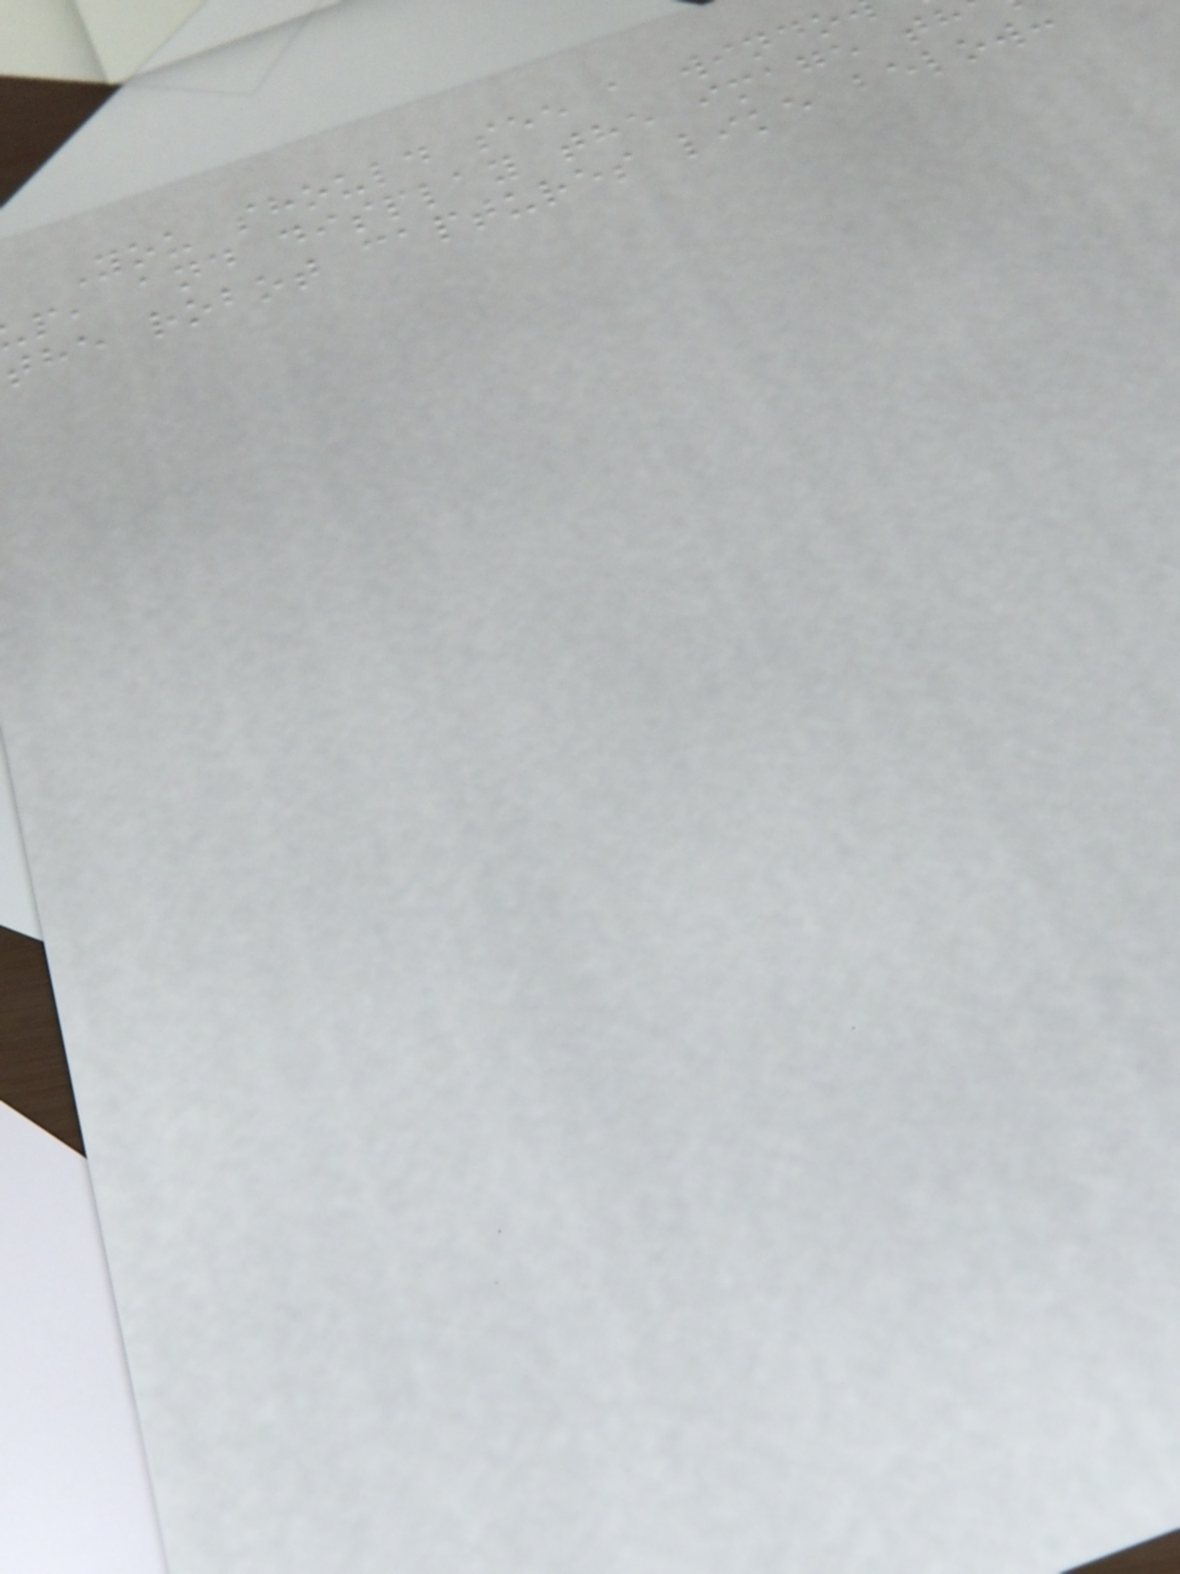You should see a windo
p, and display the image th
the robot captures like below:
